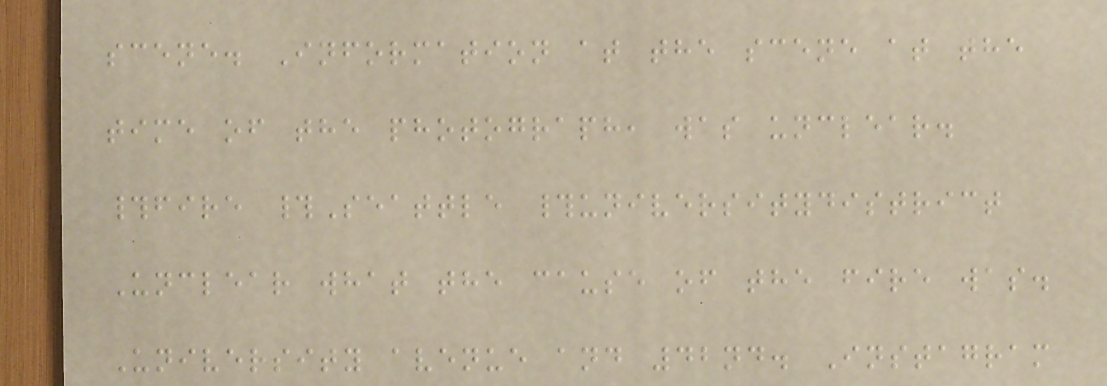scene. Information at the scene at the
time of the photograph, was unclear.
#fire #Seattle #universitydistrict
Unclear what the cause of the fire was.
University avenue and 42nd. Instagram
